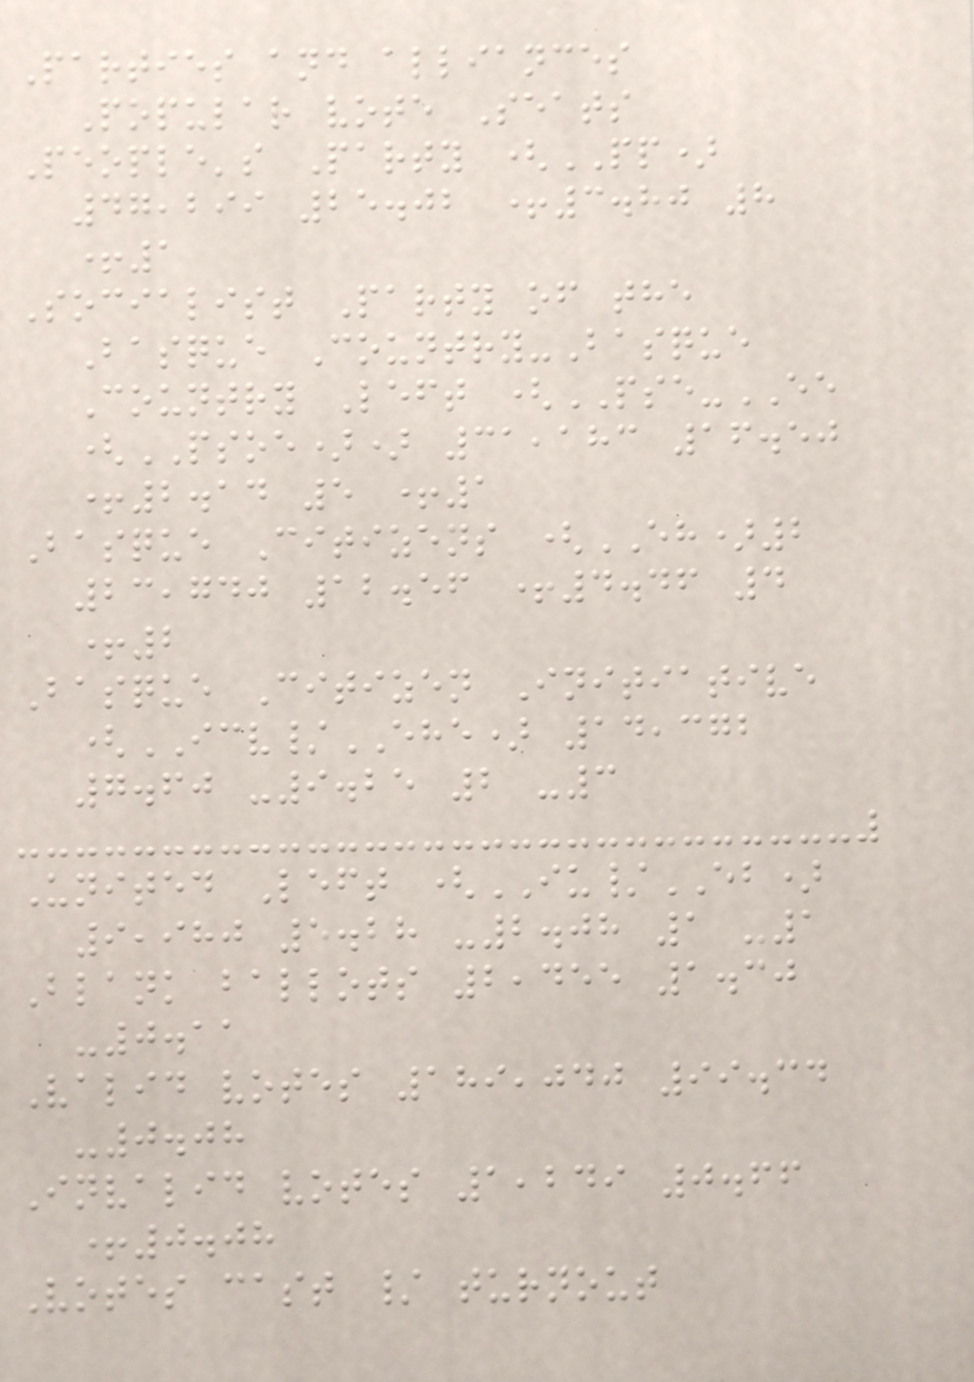Parties and alliances
Popular vote Seats
People's Party (PP)
47,299 25.02 +3.80 8
+1
Socialist Party of the
Basque Country-Basque
Country Left (PSE-EE
(PSOE)) 31,183 16.50
+2.14 5 +1
Basque Citizens (EH)2
23,740 12.56 +4.46 4
+2
Basque Citizen Initiative
(ICV/EHE) 14,372
7.60 -9.25 2 -3
United Left (IU/EB)
9,980 5.28 -2.08 1 -1
Blank ballots 2,455 1.30
-0.11
Valid votes 189,040 99.34
-0.08
Invalid votes 1,249 0.66
+0.08
Votes cast / turnout
